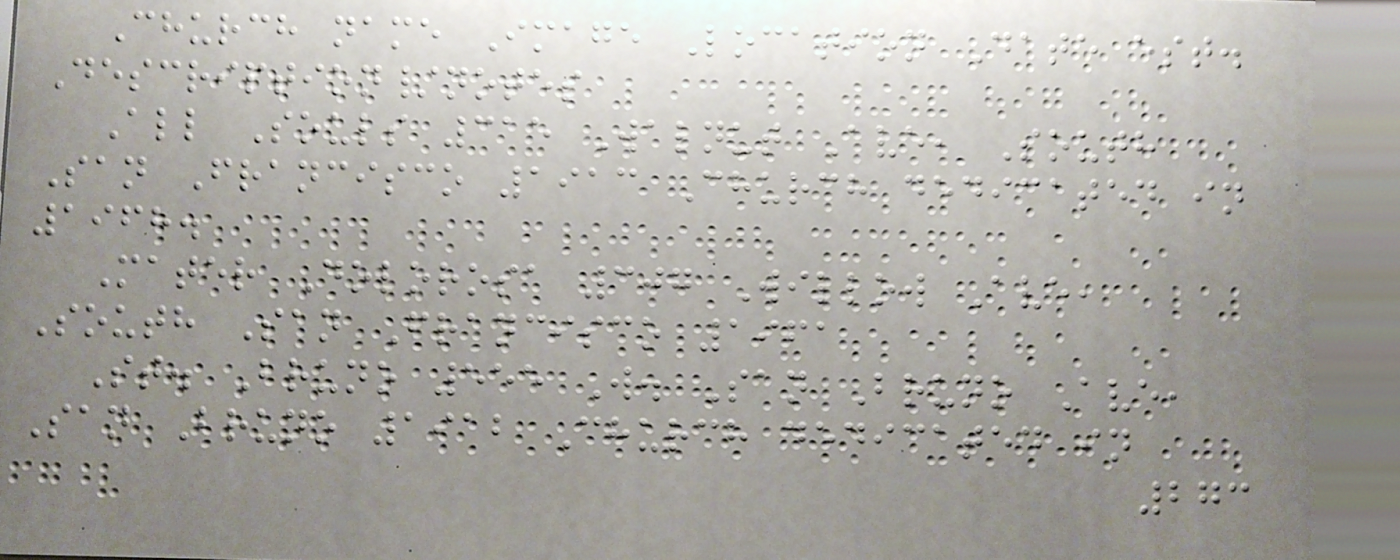Church name Image Location Date est.
Description/notes
All Souls 315 Walnut Ave, South
San Francisco 1913 Church dedicated in
1968.
Mater Dolorosa 307 Willow Ave,
South San Francisco 1961
St. Bruno 555 W. San Bruno Ave,
San Bruno 1912 Church dedicated in
273
